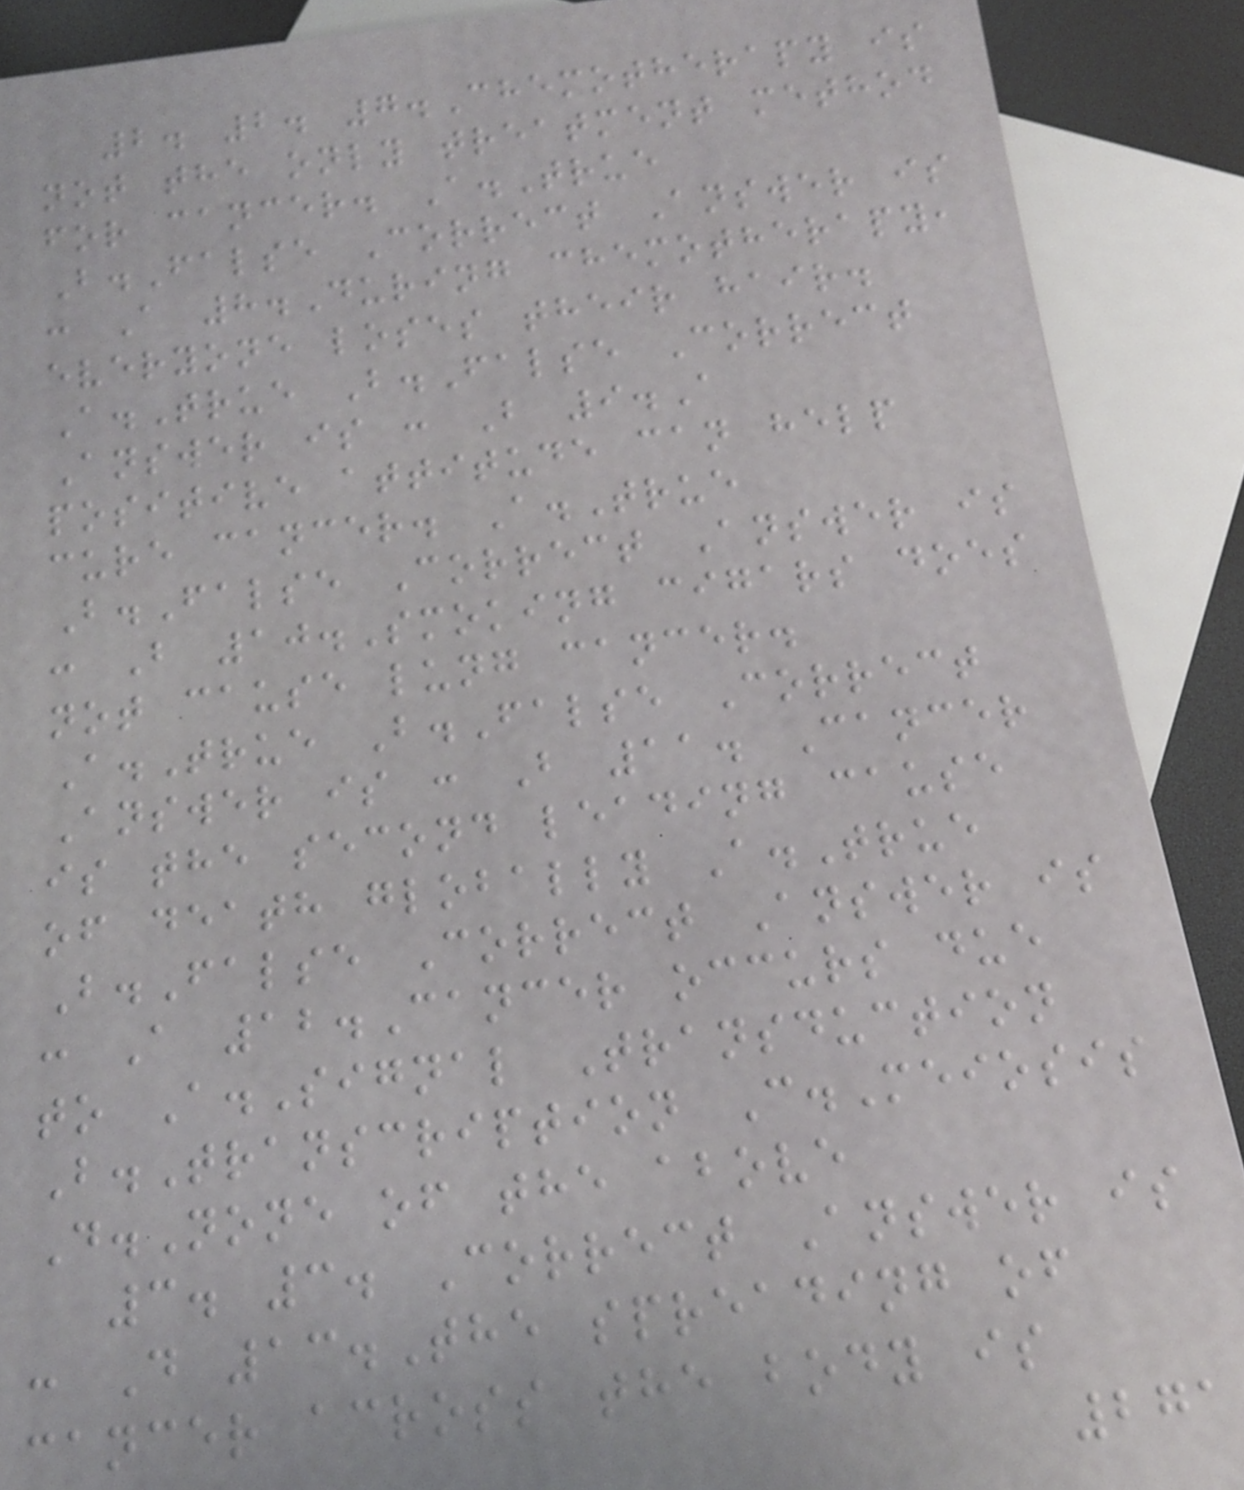2. 2. 7.Chemotherapy is
not the only treatment method
for cancer. A.True
B.False Correct Answer is
: A 8.During chemotherapy,
everyone loses their hair.
A.True B.False Correct
Answer is : B 9.A
positive attitude can help
cure cancer. A.True
B.False Correct Answer is
: B 10.Smoking cigars does
not cause lung cancer.
A.True B.False Correct
Answer is : B 11. Cancer
is the second leading cause
of death globally A.True
B.False Correct Answer is
: A 12.Cancer occurs due
to A.Signal Transduction
B.Transcription C.Meiosis
D.None of the above
3. 3. Correct Answer is
: D 13.The spreading of
cancer across the body is
271
